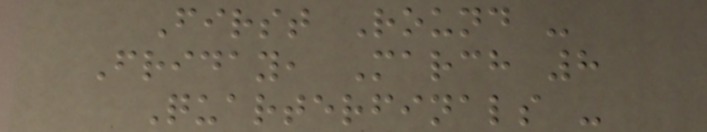First Round -
Friday, March 8
Quarterfinals -
